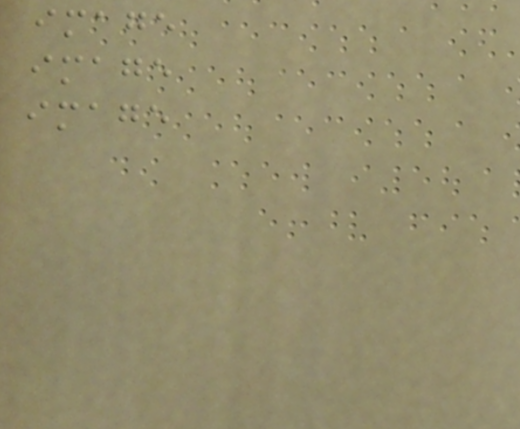image
image
image
